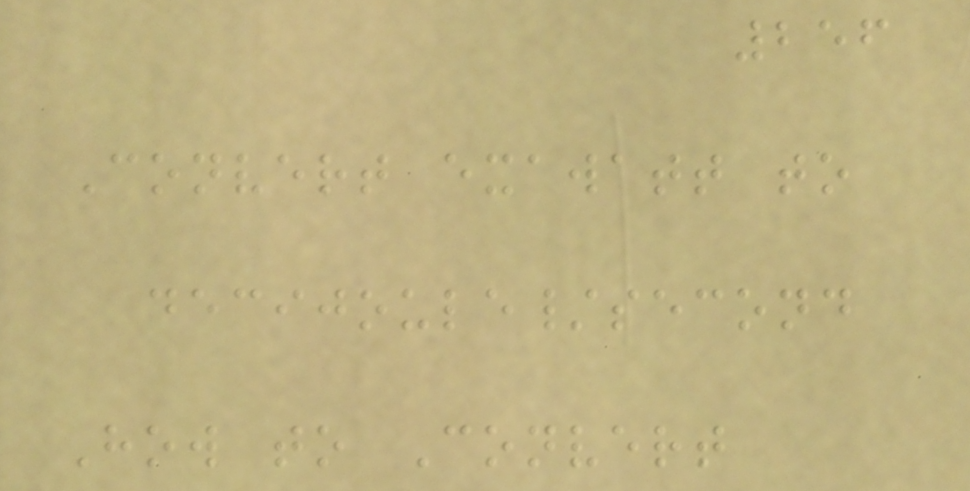256
Convert exawatt to
decijoule/second
How to Convert
